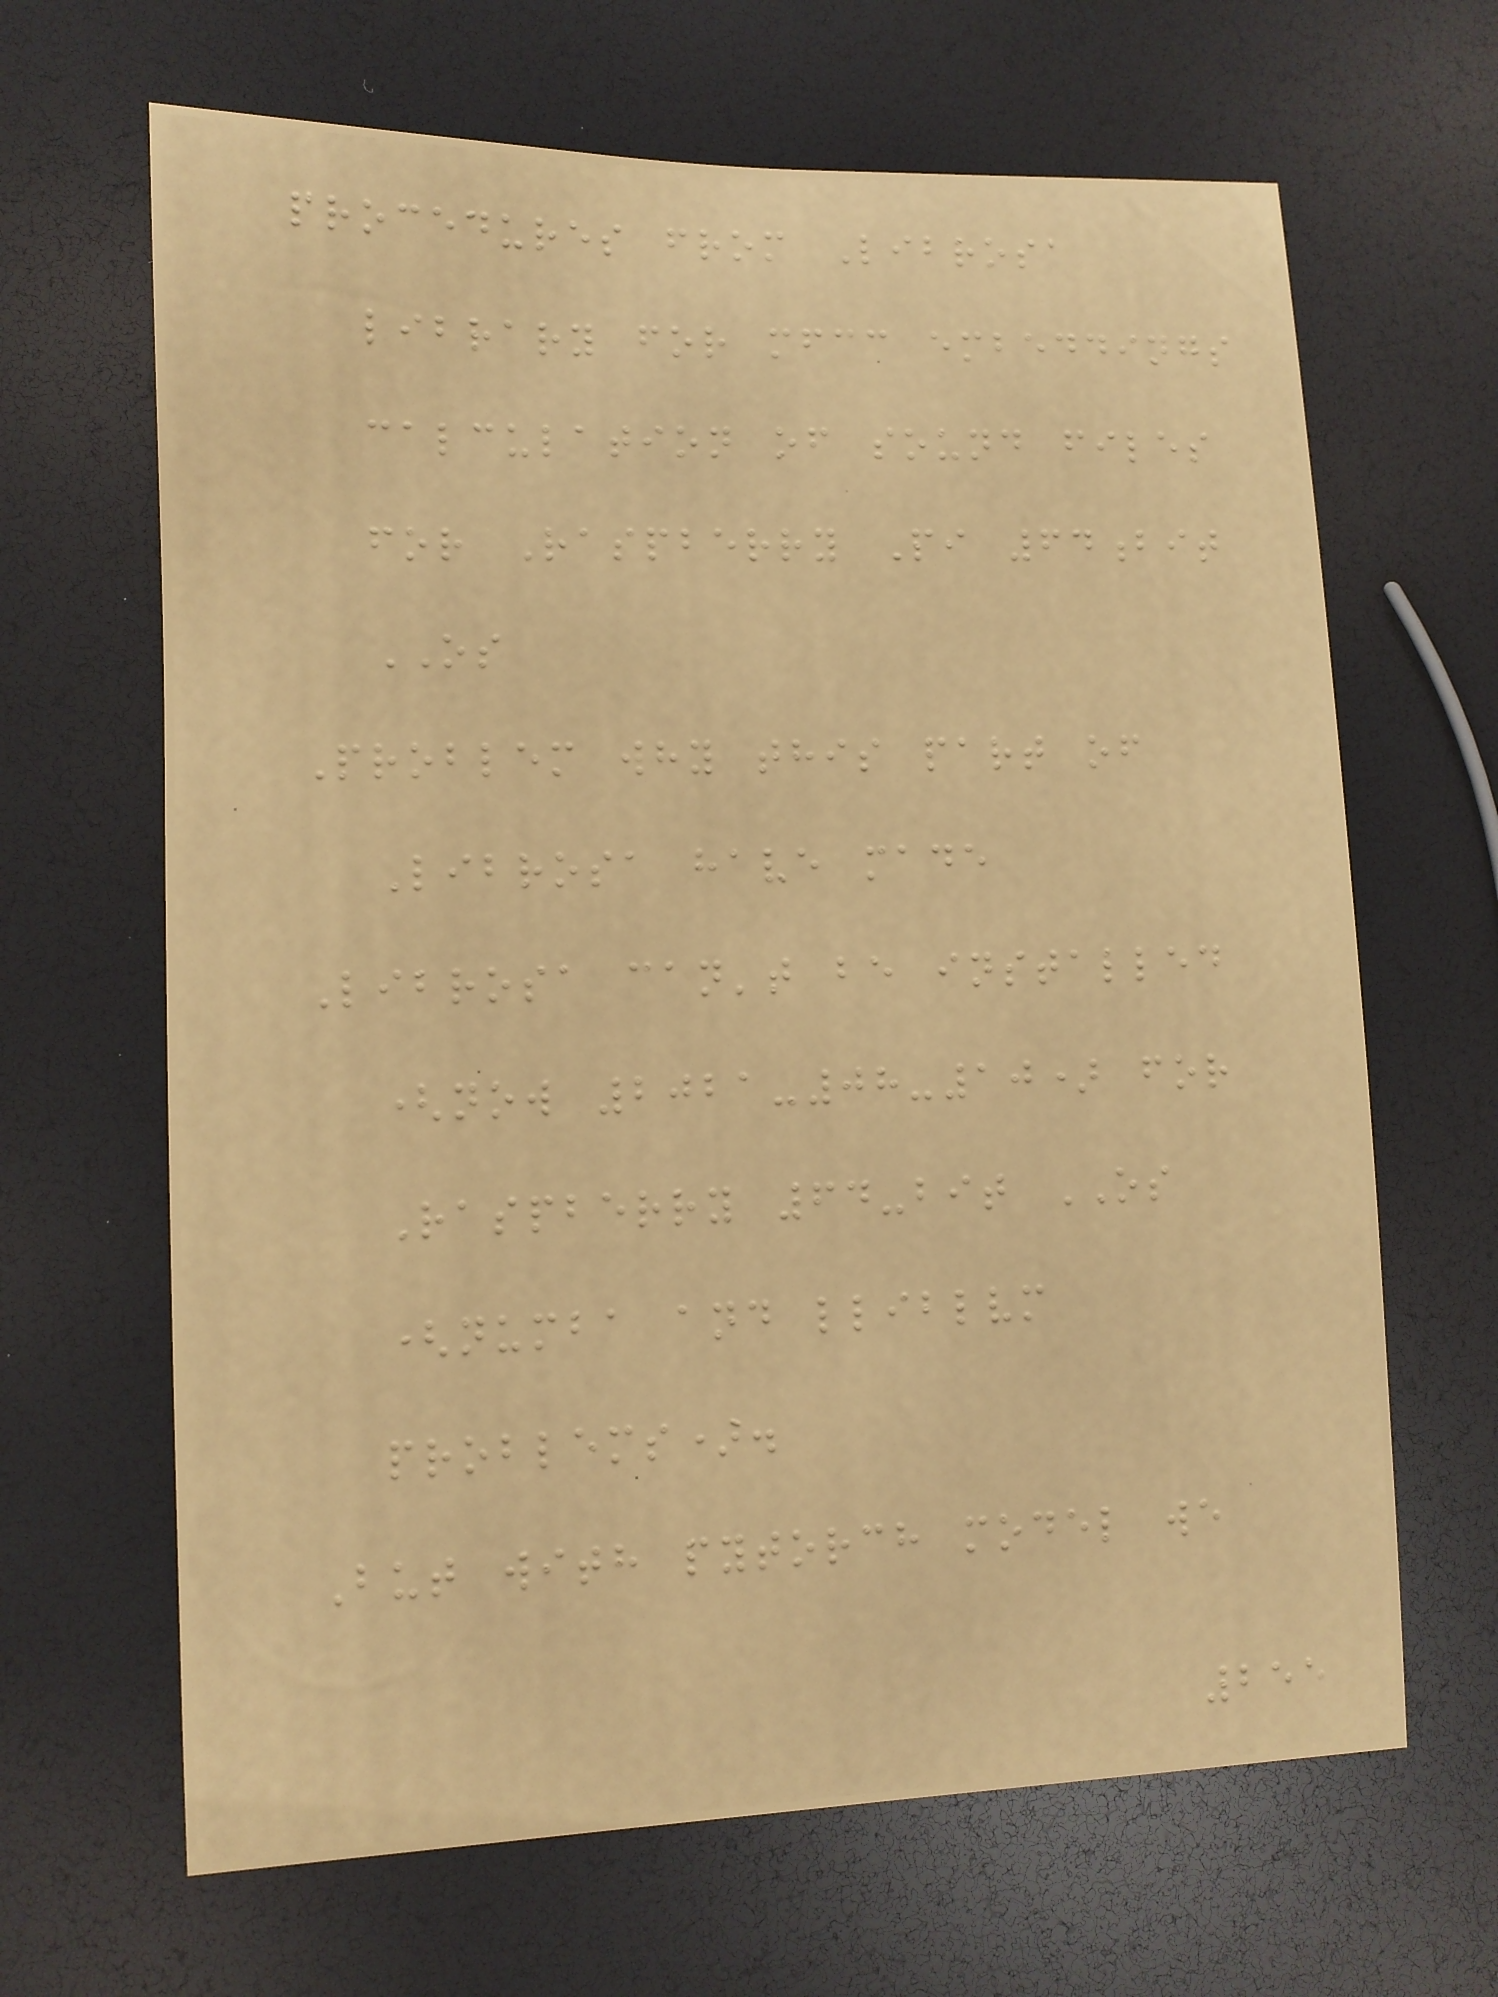procedures from Librosa
library for mfcc embeddings
calculation of sound files
for Raspberry Pi 64bit
OS
Problem why this part of
Librosa have made
Librosa can't be installed
(now 2021-08-10) for
Raspberry 64-bit OS
(numba and lliblvm
problems).
But with pytorch model we
255
